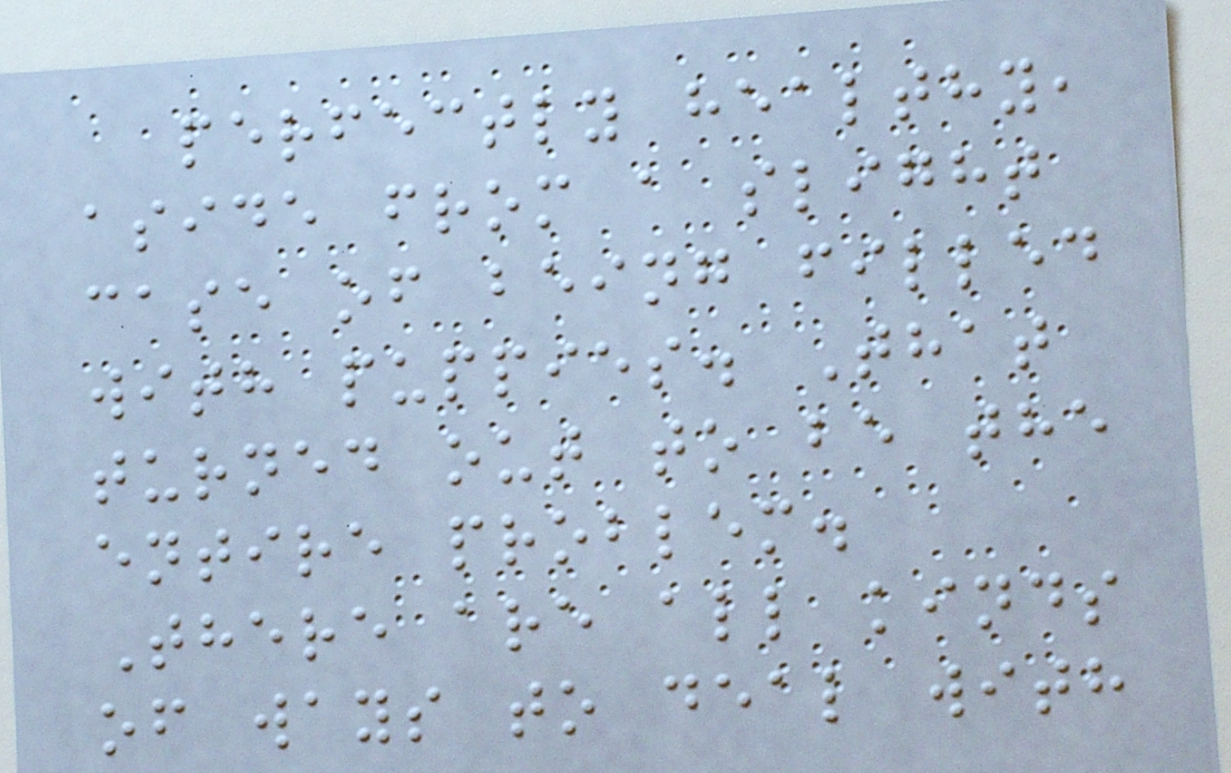perfectly healthy,
aside from a slight
case of being filled
with puppies. That
turned out to be the
entire problem.
There are all kinds
of ways to deal with
